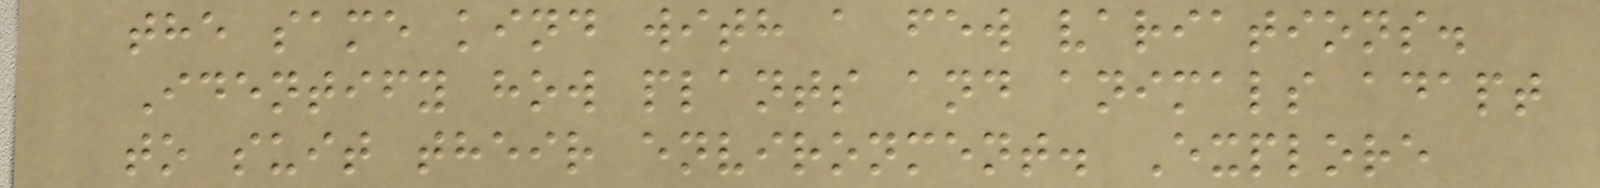the same kind with a few variations.
Identify how plants and animals adapt
to suit their environment. Explore
